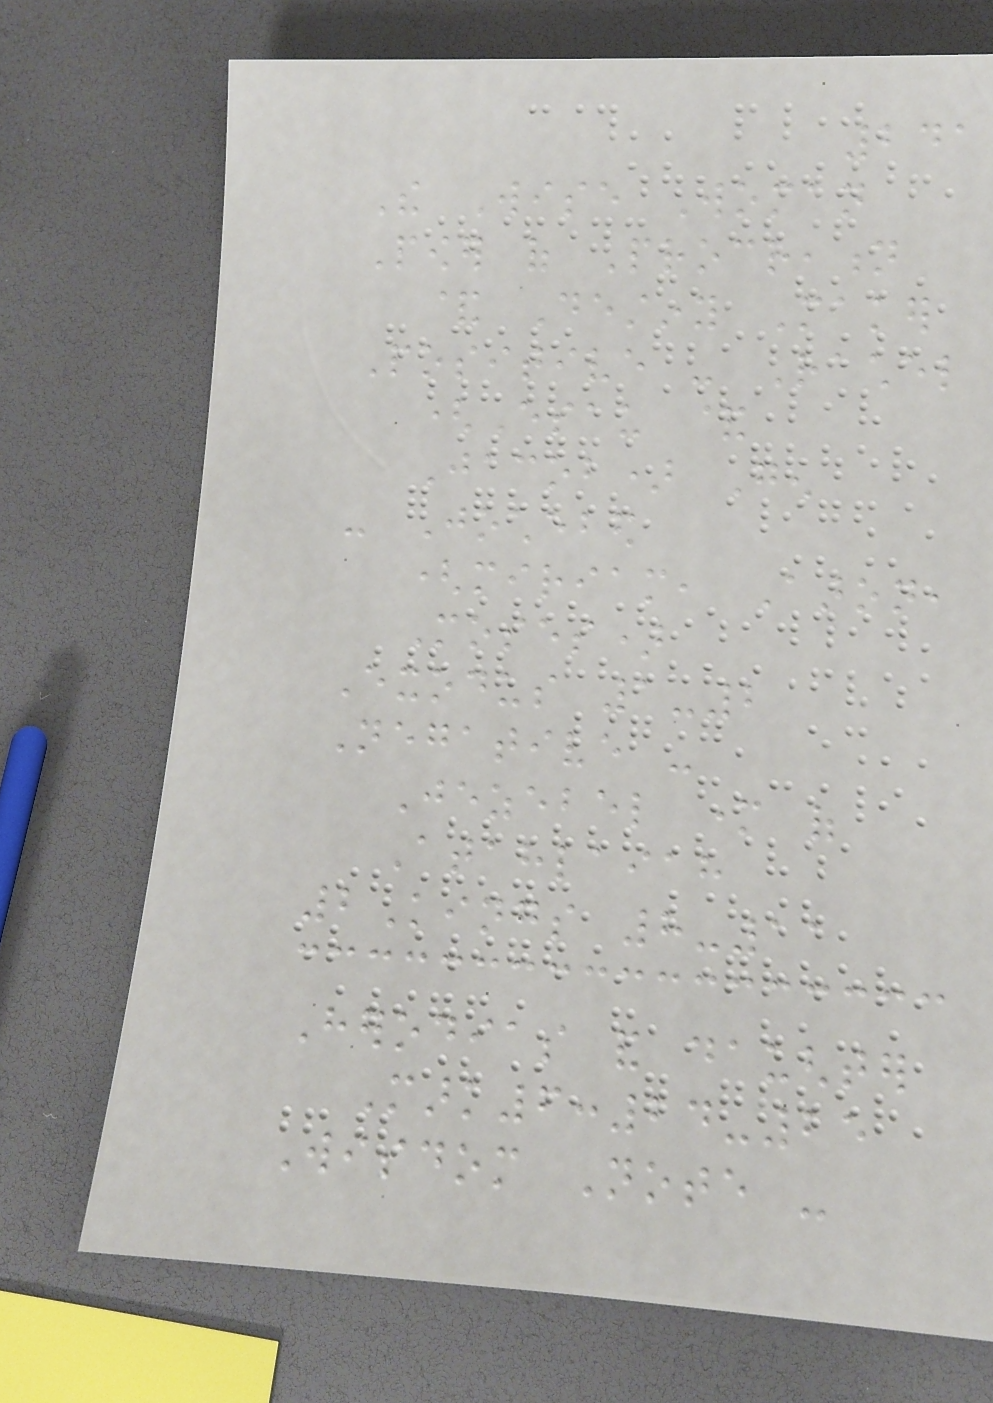241
The Wise Woman
Power of Procreation
& Destiny Maker
Positive - Rachel
(Esau &
Jacob) Gen
- Jochebed
(miriam, Aaron,
Moses)
Exodus 1-2
Negative -
Jezebel mother of
Atahlaiah
2Kings 8-11
Herodias and daughter
Mark6:24-25
Wisdom Note -
